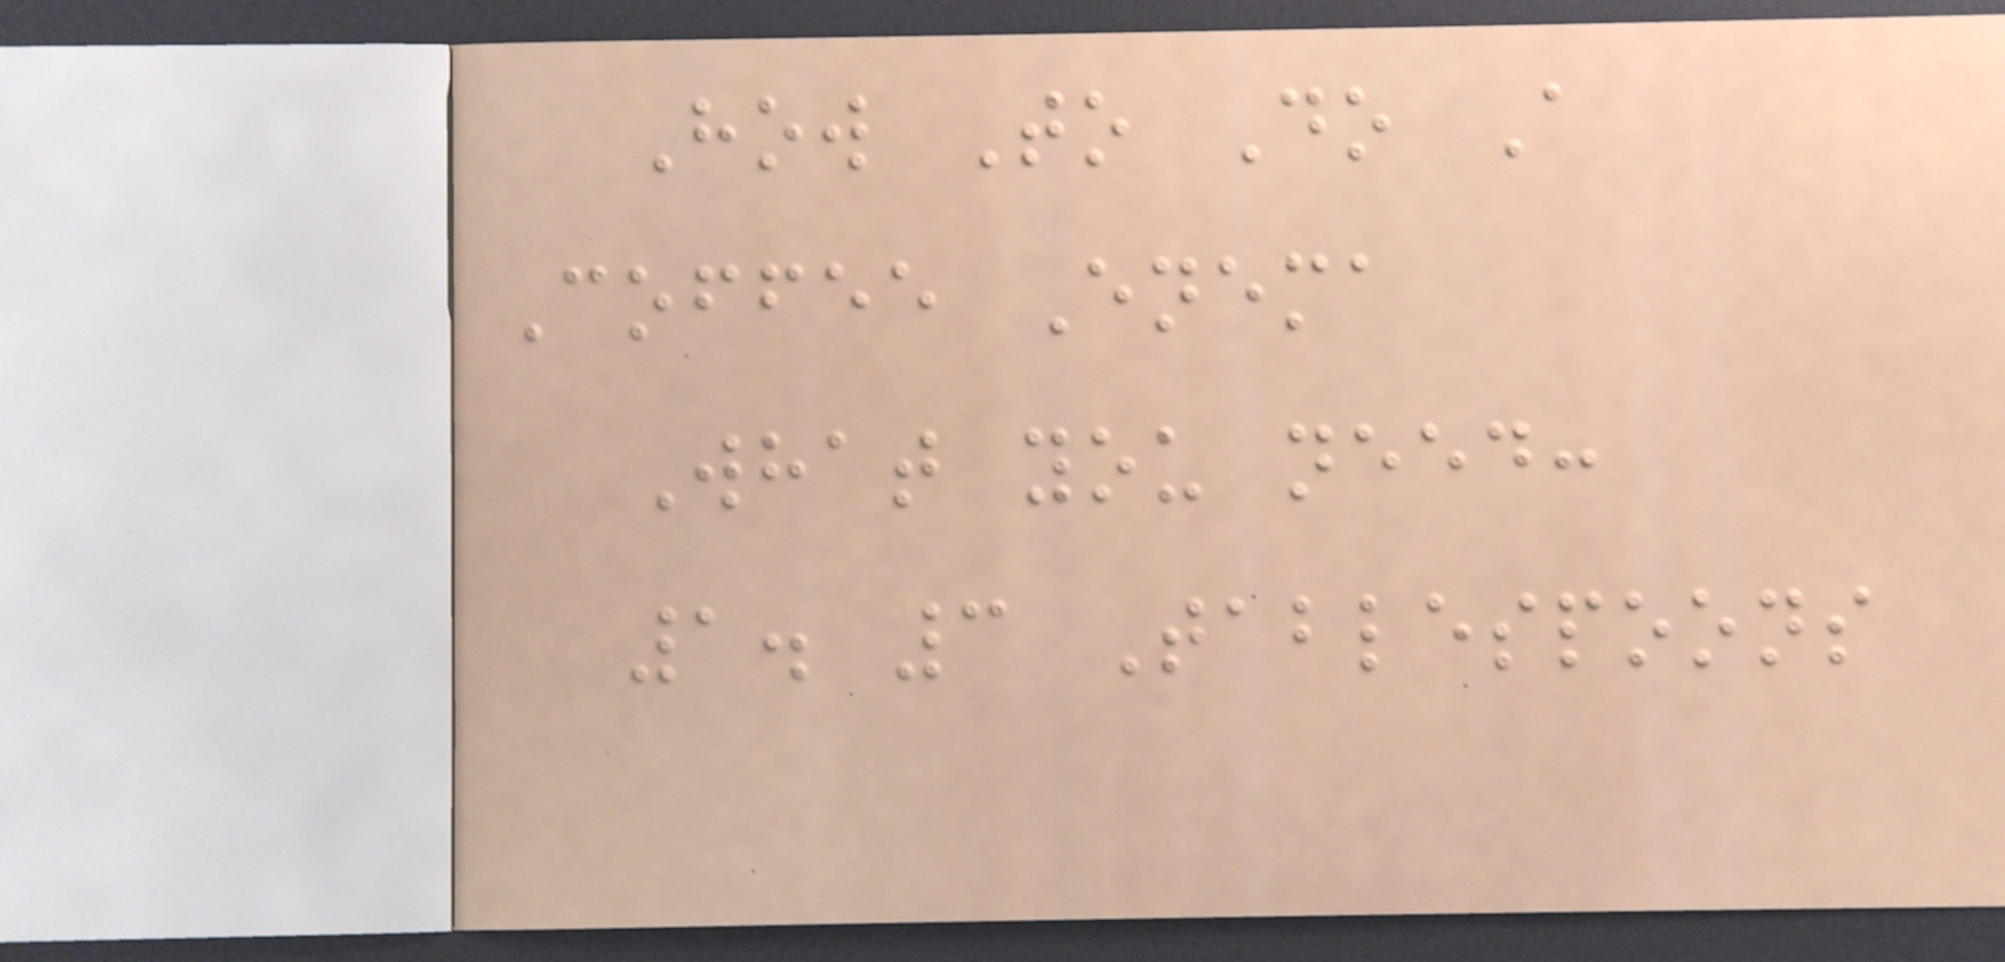How To Do A
Coffee Enema
What you need:
1. 3 Tablespoons
